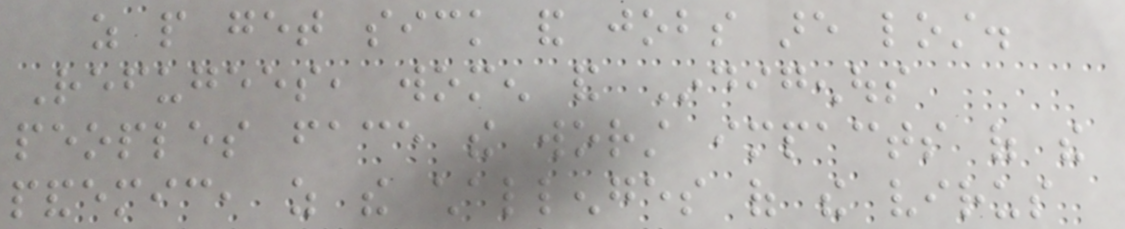as people get sick and jobs are lost.
Refugees, women and Indigenous
peoples face the worst impacts of the
pandemic, as the challenges of the virus
